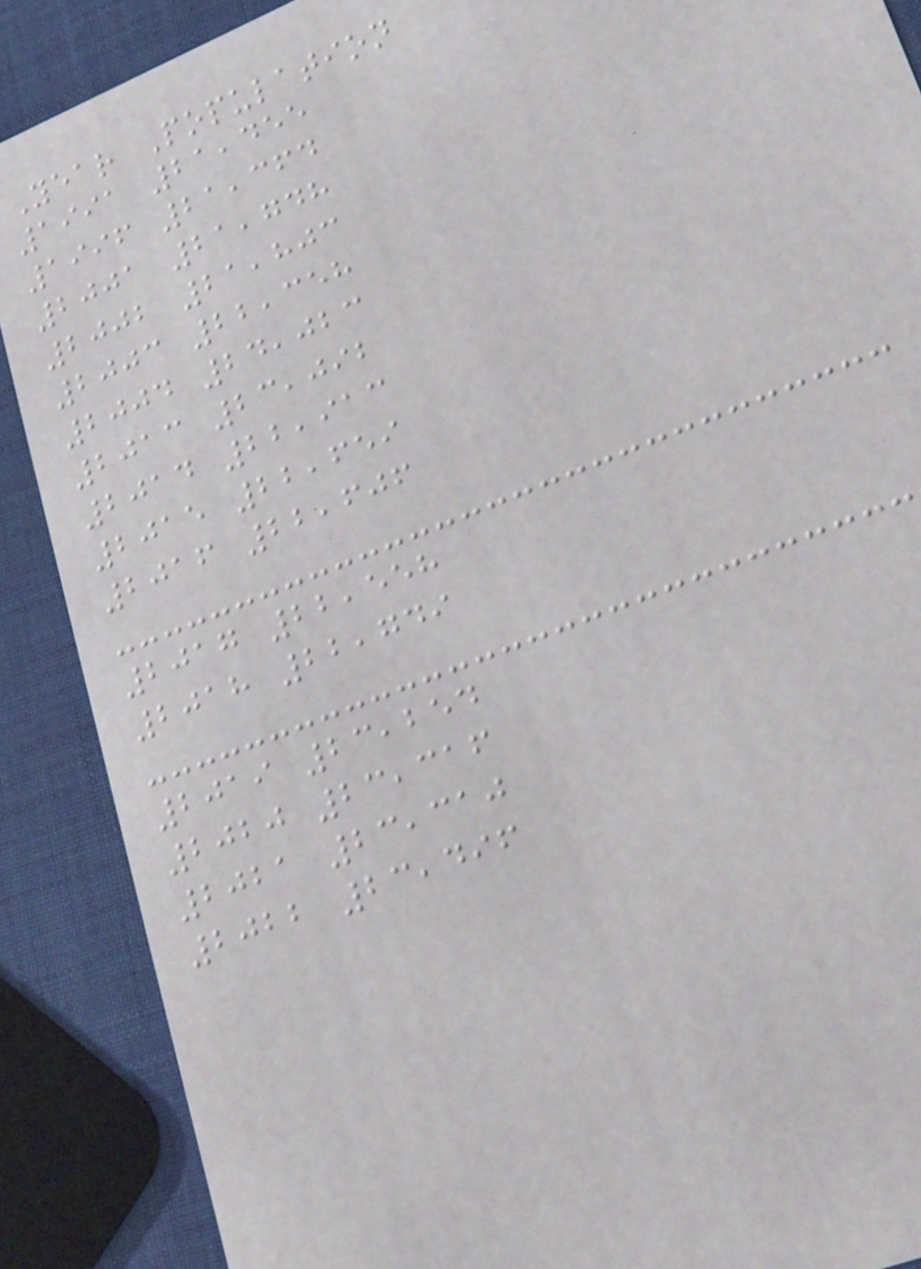Year Population
1991 21,455
1996 21,364
2001 21,748
2002 21,803
2003 22,358
2004 24,023
2013 23,092
2014 22,913
2015 22,659
2016 22,606
2017 22,558
2018 22,749
2019 23,254
2020 23,316
2021 23,310
2022 23,496
